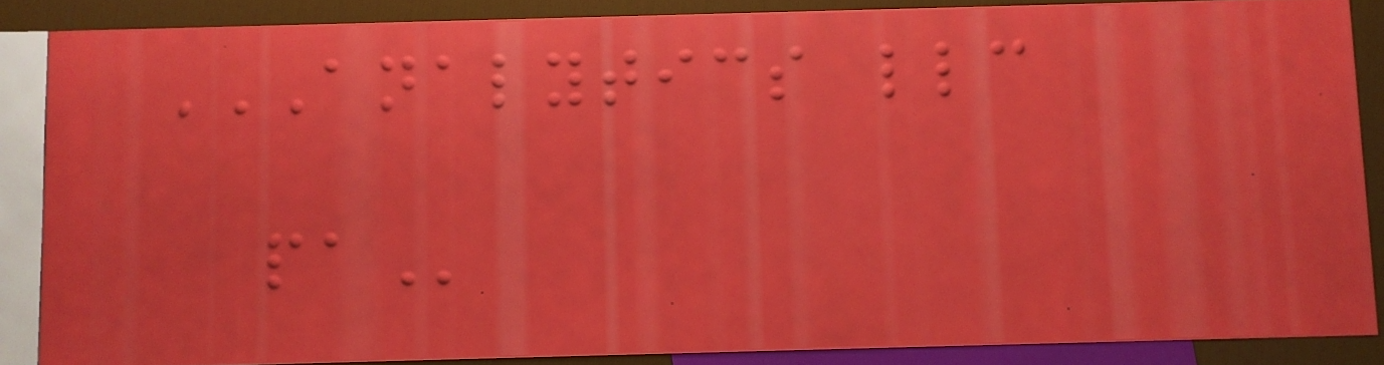ANALYTICS LLC
PA
